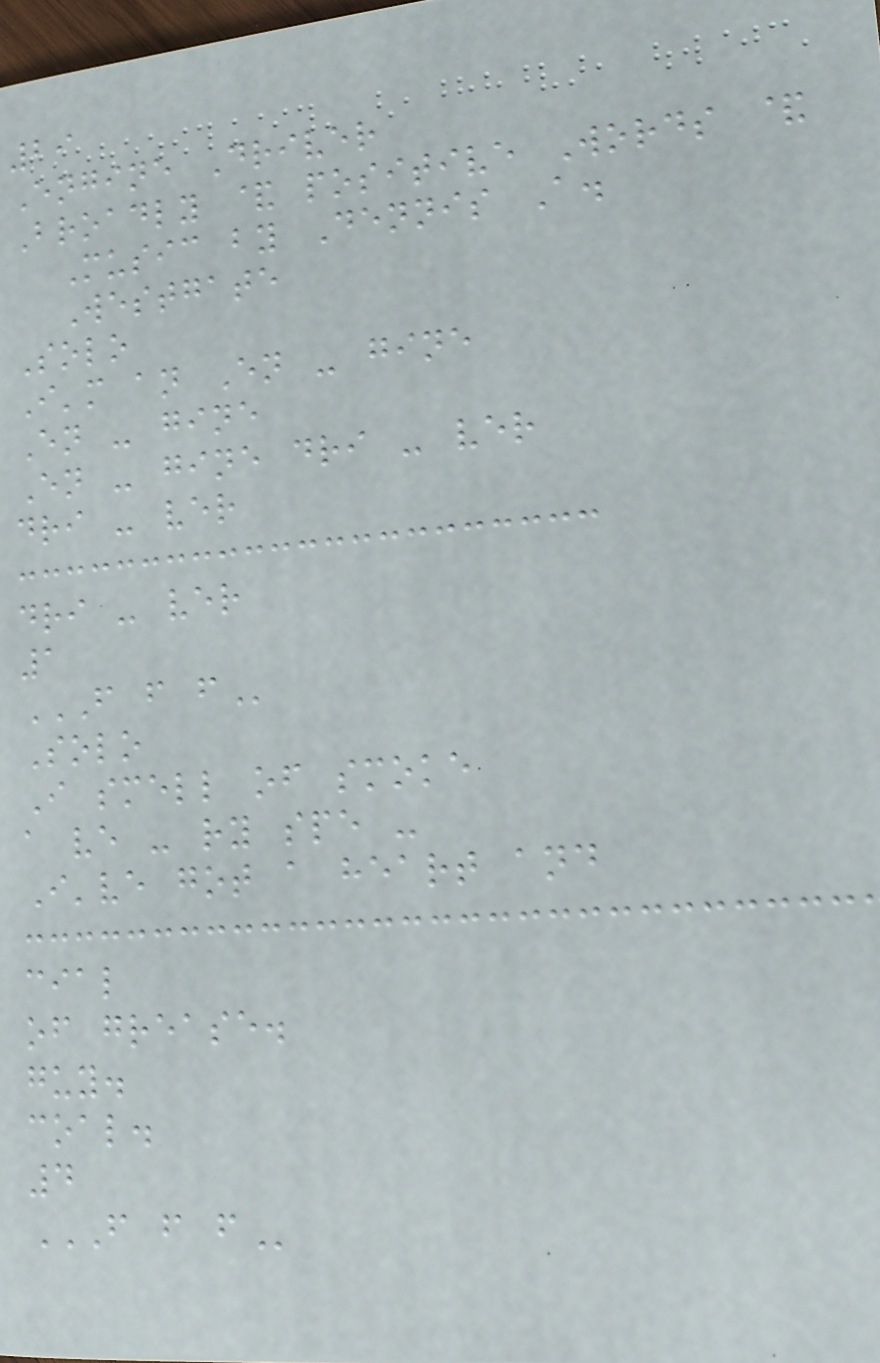29
Engine Driver
Broadly & positive Words &
Music by Dennis A.
Westgate
Solo
I'm an En - gine
En - gine
En - gine dri - ver
dri - ver
dri - ver
1
F F F
Solo
I smell of smoke
a ve - ry spe -
I've got a heart and
cial
of grease.
guy.
coal.
4
F F F
